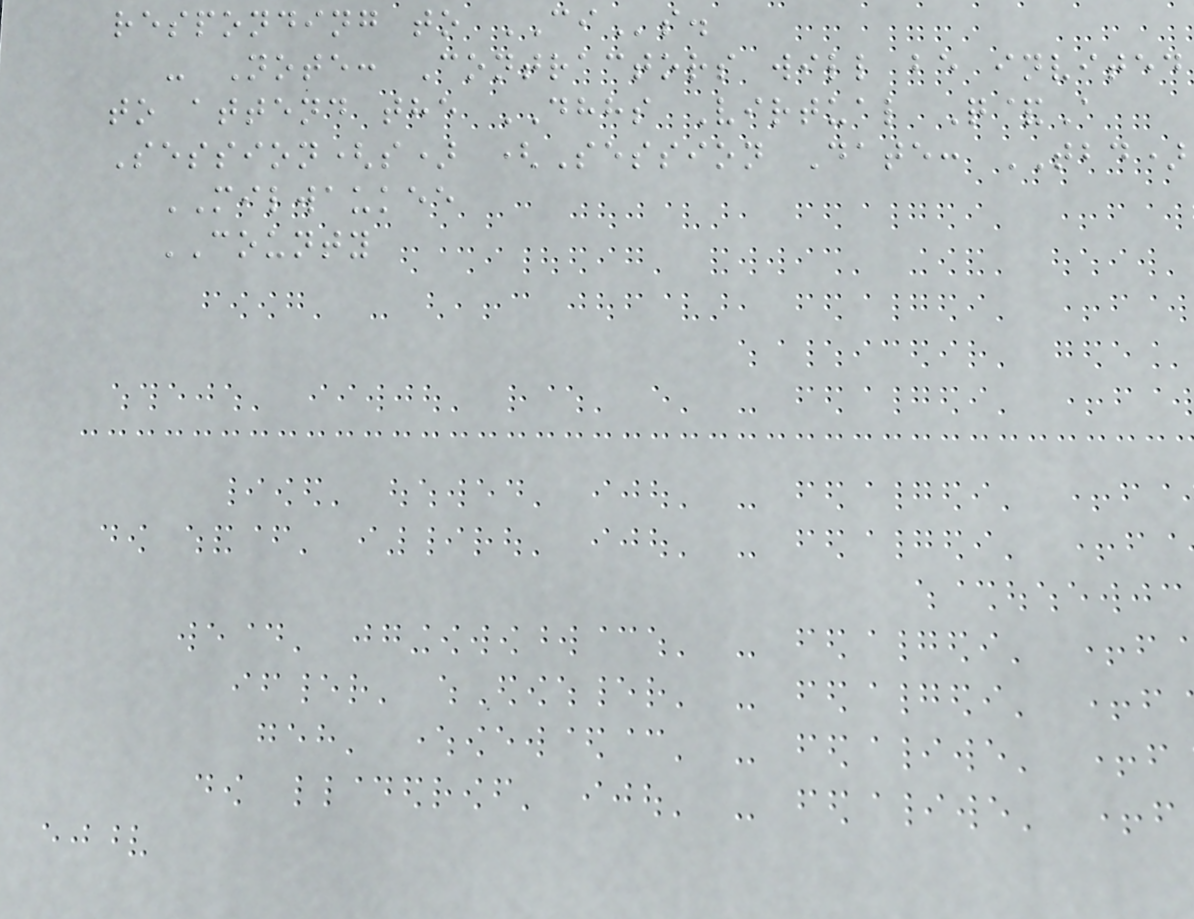responding to CIs.
- Note: Contractors will be invited
to attend the DHHS Virtual Q&A
Session(s) (Session Date: TBD)
MILWAUKEE
COUNTY
